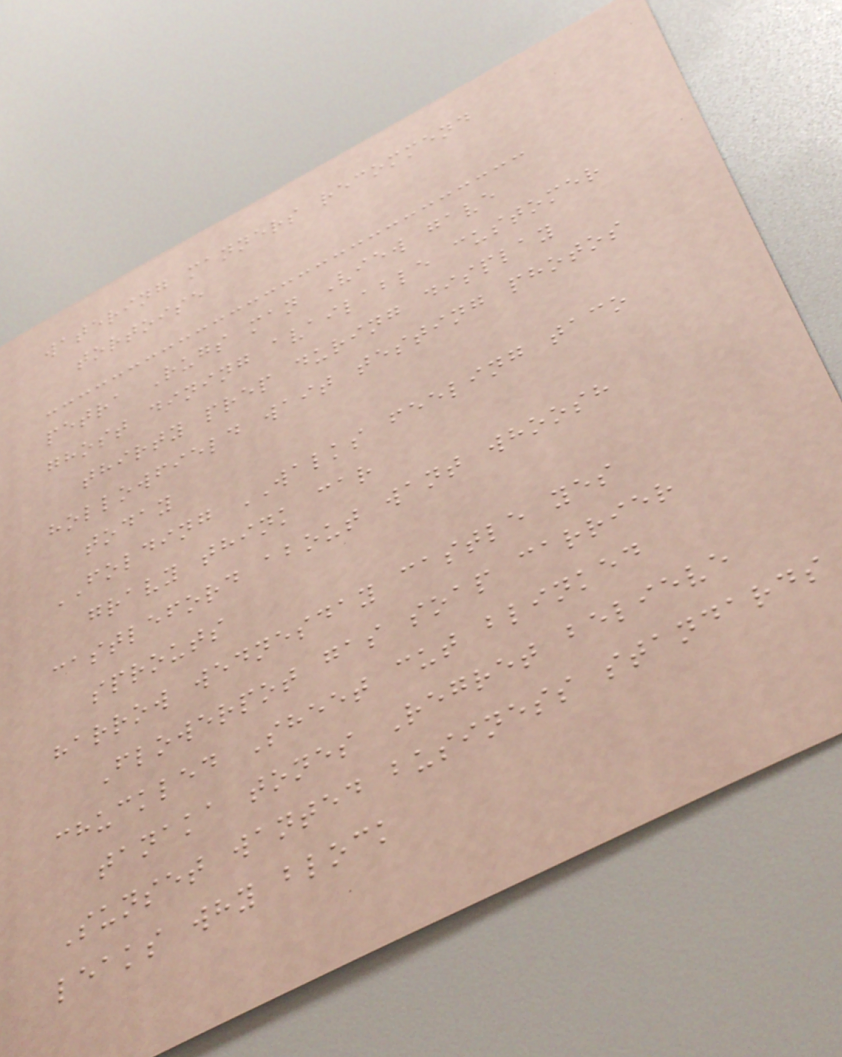watering manners recommend
tortoise
petra Rugs man View gave
ghost dining available customer
thirty prep during display
hollowfield wait testing photos
today
FOLDING WALKS feeling taco
gravy think car
castleford about want whoosh
sprouts
harrow wednesday castle yes
Flowerpot gas soap carrier
chuckled Sheet cut blinked
tanaka tones Regret believe
Sunset wanted business standards
leaks why block
